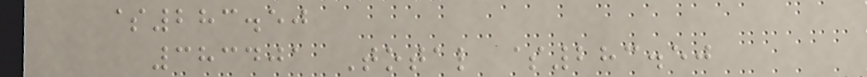$283.50
383401 Total $283.50
